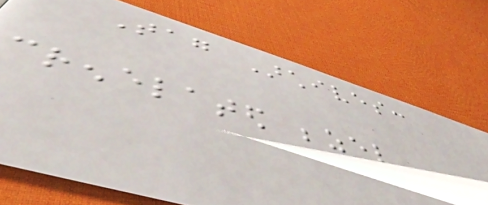Tag Archives:
crenelated bezel
